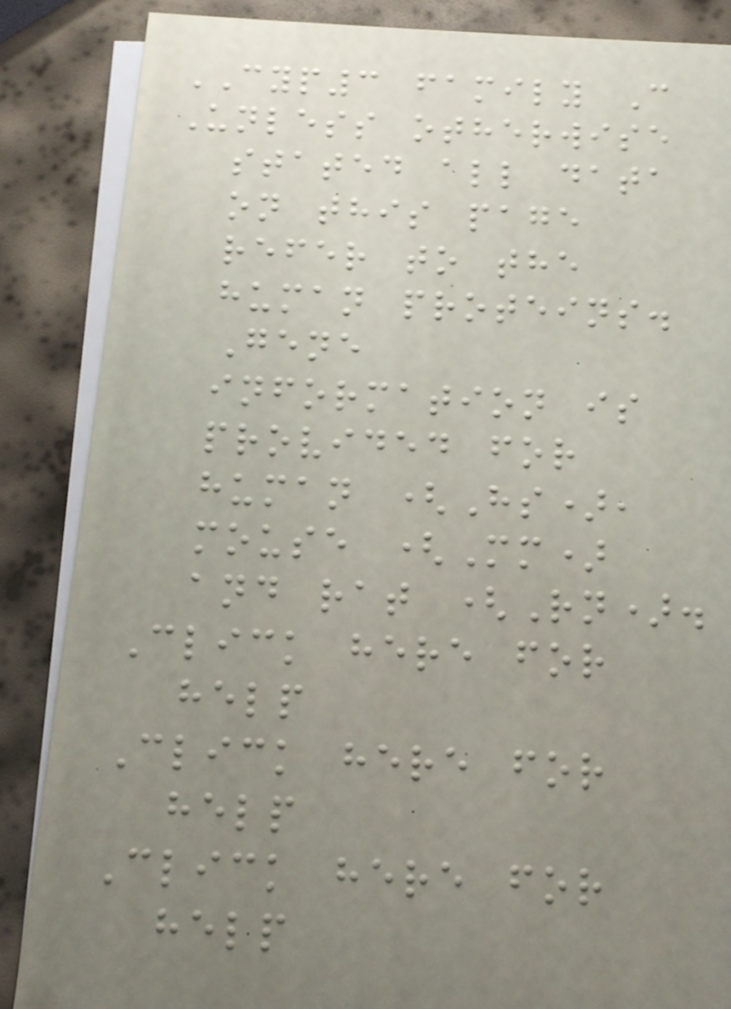CYP3 family C
Unless otherwise
stated all data
on this page
refer to the
human proteins.
Gene
information is
provided for
human (Hs),
mouse (Mm)
and rat (Rn).
Click here for
help
Click here for
help
Click here for
help
